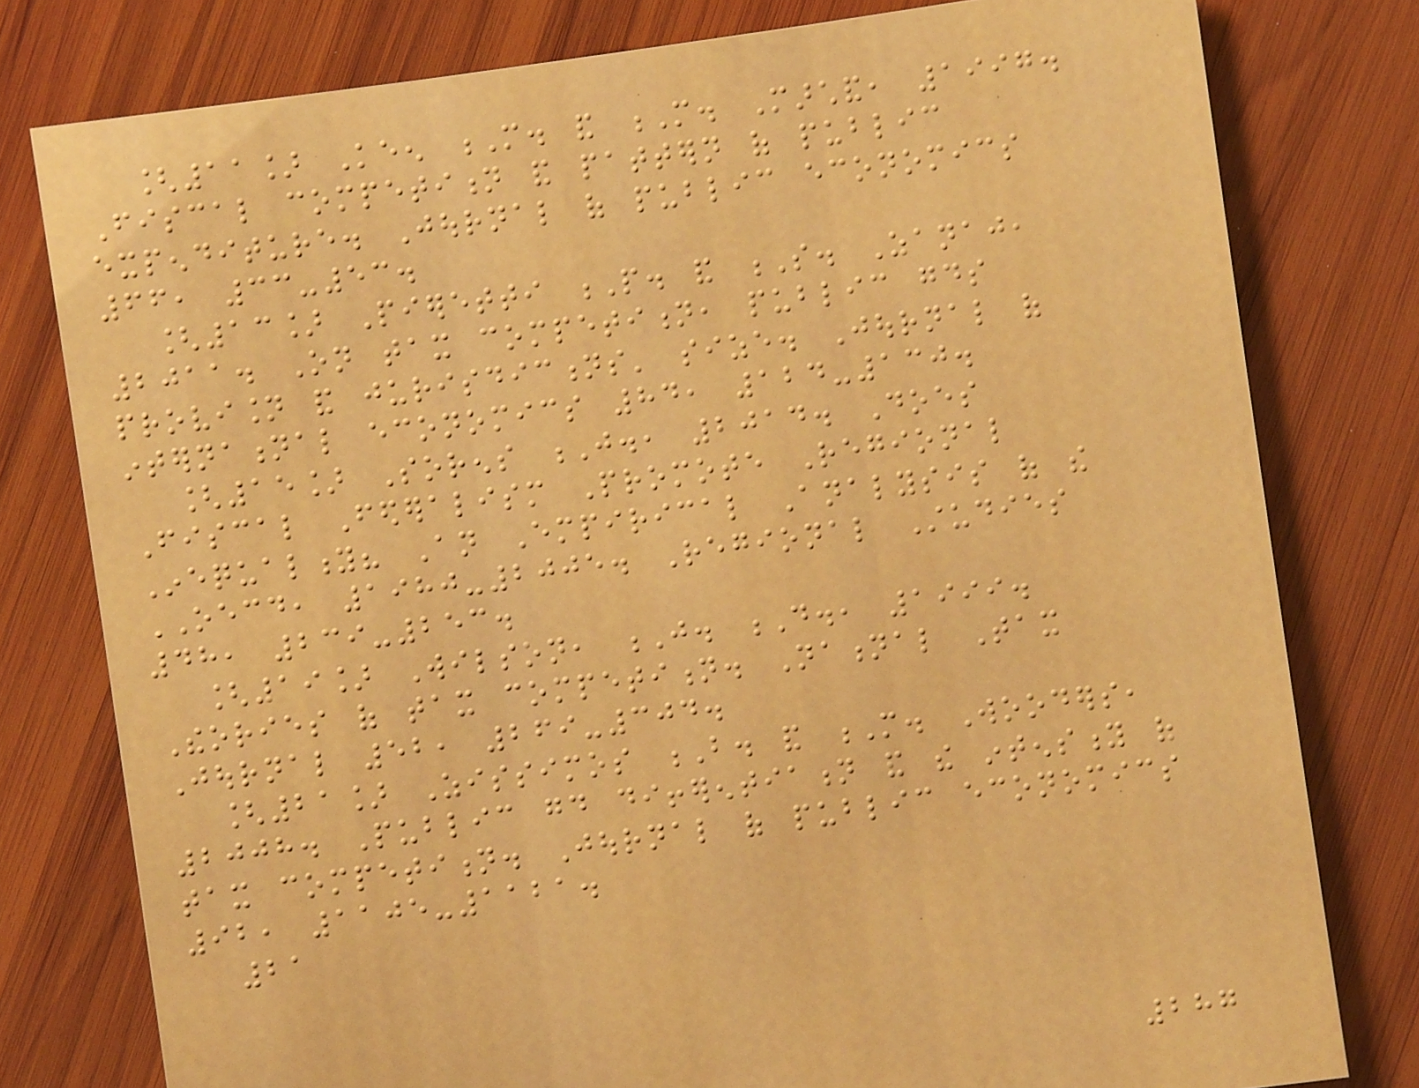[11] Keen M. and M. Marchand, 1997.
Fiscal competition and pattern of public
expenditure. Journal of public economics
66, 33-53.
[13] Pieretti P. and S. Zanaj,
2011. On tax competition, public goods
provision and jurisdictions' size. Journal of
international economics 84, 124-130.
[15] Sorens J., 2014. Does
Fiscal Federalism Promote Regional
Inequality? An Empirical Analysis of the
OECD, 1980-2005. Regional Studies
48, 239-253.
[19] Wilson, J. D., 1999.
Theories of tax competition. National Tax
Journal 52, 269-304.
[21] Zissimos B. and M. Wooders,
2008. Public good differentiation and the intensity of
tax competition. Journal of public economics
92, 1105-1121.
21
287
